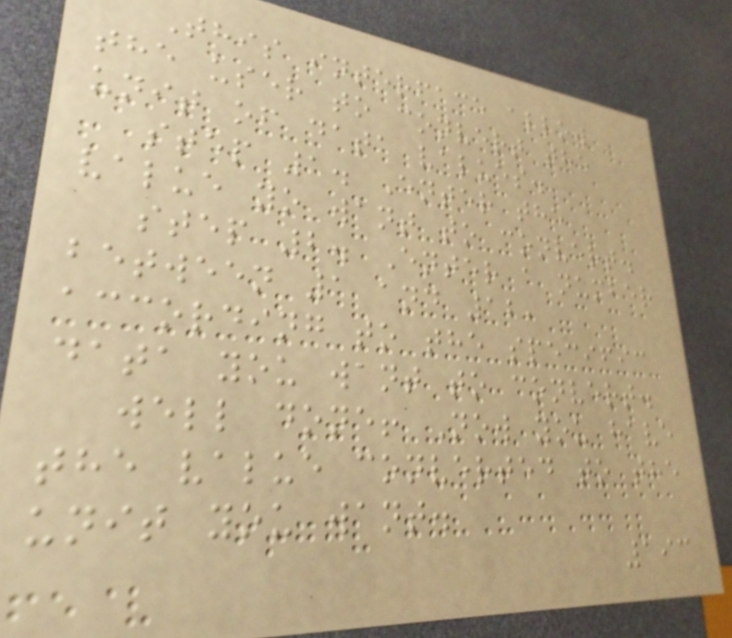This interface allow
the user to convert the
unit of data values.
step 1. Enter the
value yo want to convert.
step 2. Enter a number
between 1 and 12,
according to the specific
data you want to convert.
well done! Now you have
the value converted to the
unit you want.
193
